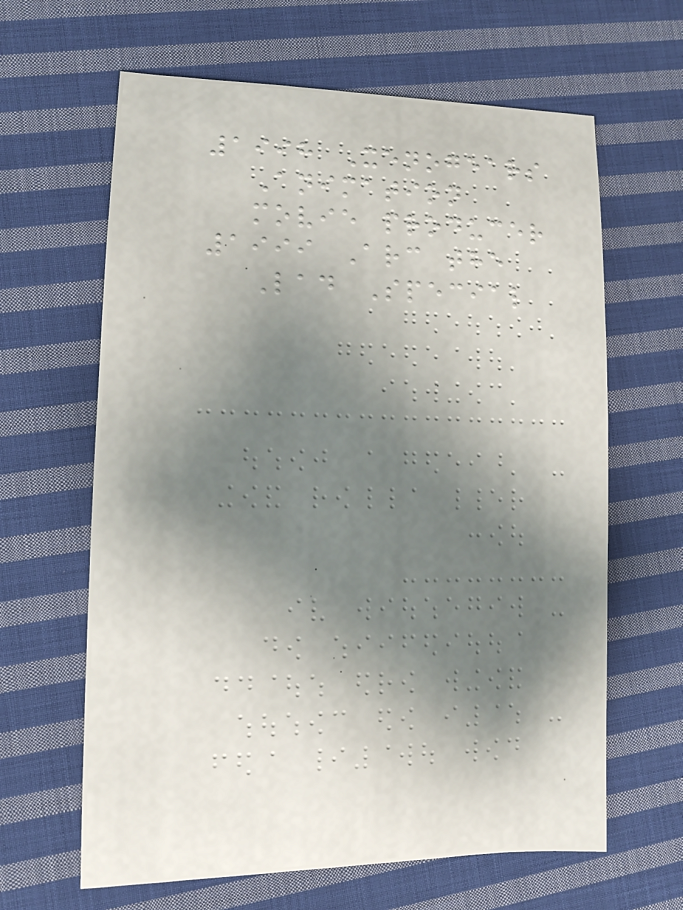1998 Xenogears
Animation
movie producer
1999 Arc the
Lad Special
